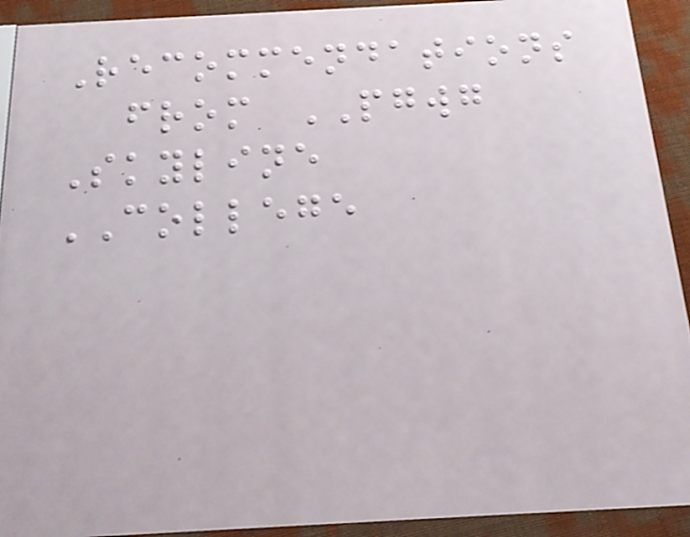Recommendations
from PGWG
Skyline
COLLEGE
